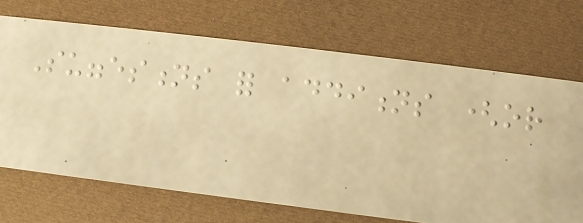Suggestions for additions (or
